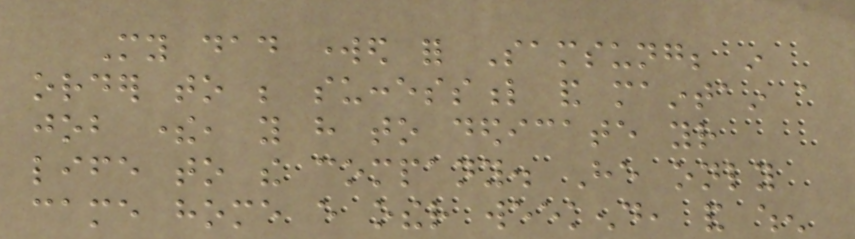My dad worked for Samsung; in
order to be successful and maintain a
job there, you have to dedicate your
life to the company. He only
came home every other weekend, and when
